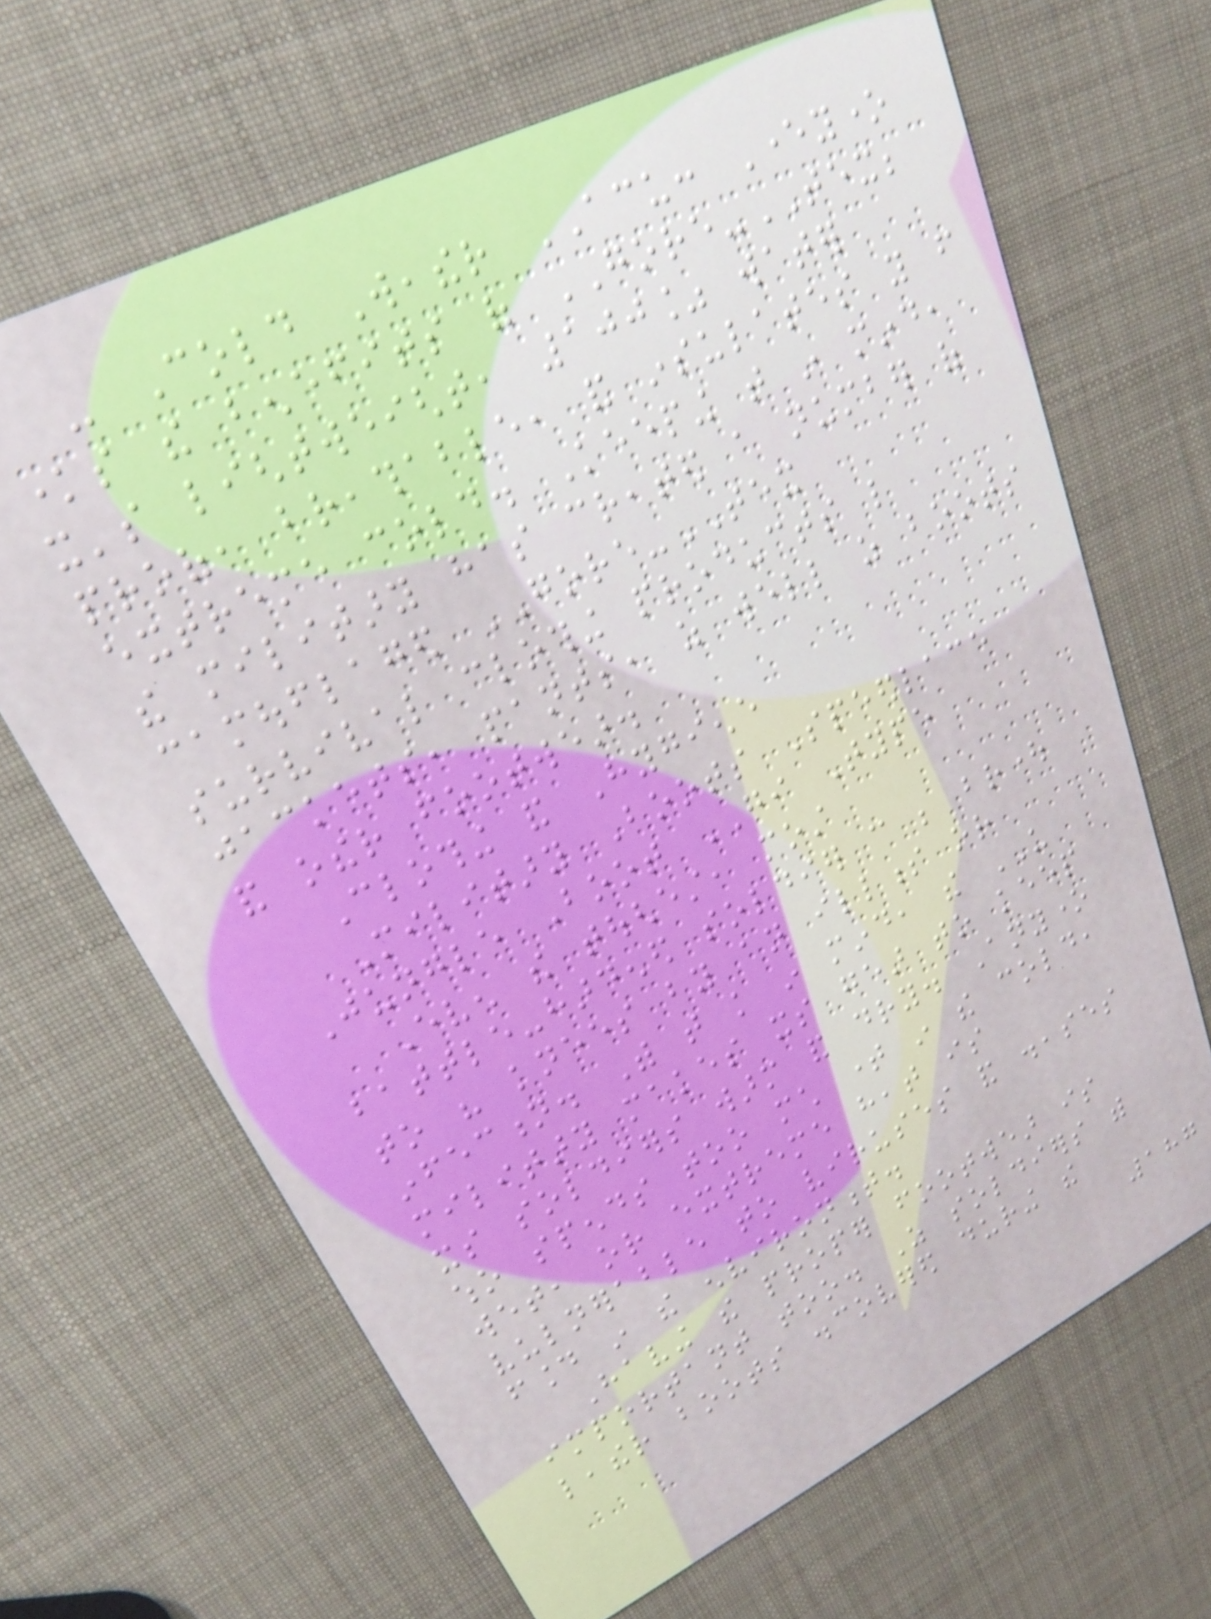- Cold Weather ACU: Everyone
knows the benefits of GORE-TEX;
it's lightweight, 100% water
proof, breathable, and insulates you from
extreme cold. Keeping that in mind,
the military has created a number of
camouflaged GORE-TEX
survival clothing products like
jackets, pants, as well as boots
and other footwear.
Clothing and Hygiene
Military Boots Speedlace
Jungle Boot GI Type
Even the toughest, most
battle-hardened soldier can be brought
to his knees by an illness or
infection. With that knowledge in mind, the US
military makes its gear to keep
its soldiers warm and dry. Anyone
who spends too much time in the cold,
wet, or extreme heat is
vulnerable to viruses and diseases
found in the environment.
Having the proper footwear is
important too. As soldiers with
leather boots discovered during the
187
